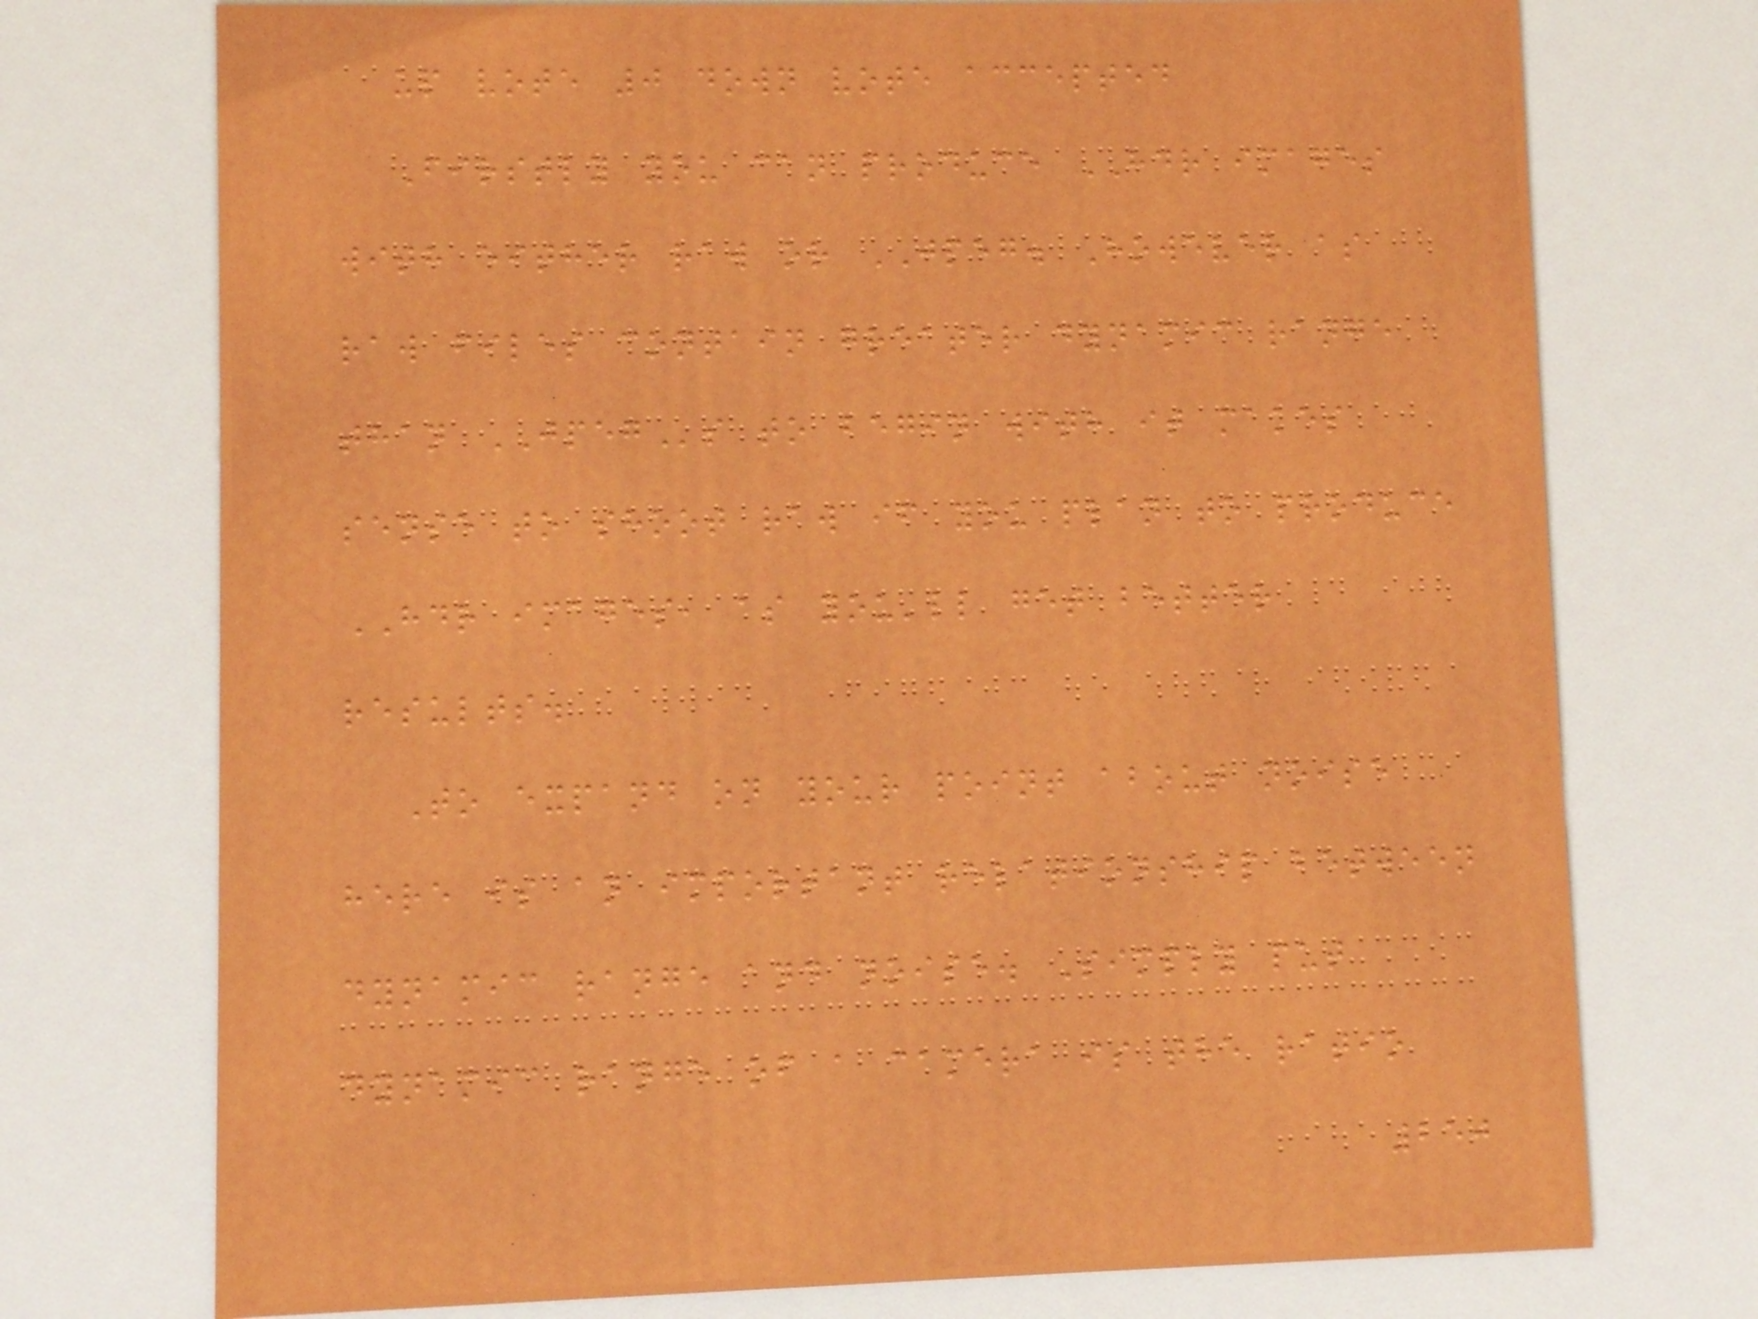up vote 0 down vote accepted
Firstly you can produce HDR images
with either raw or JPEG. However as
raw files contain greater dynamic range
than JPEGs to begin with it makes
sense to shoot raw if you plan to produce
HDR images, as you'll get better
results.
To expand on your point about noise
here is an important relationship between
dynamic range and noise. Simply put
dynamic range of a camera is the ratio
250
